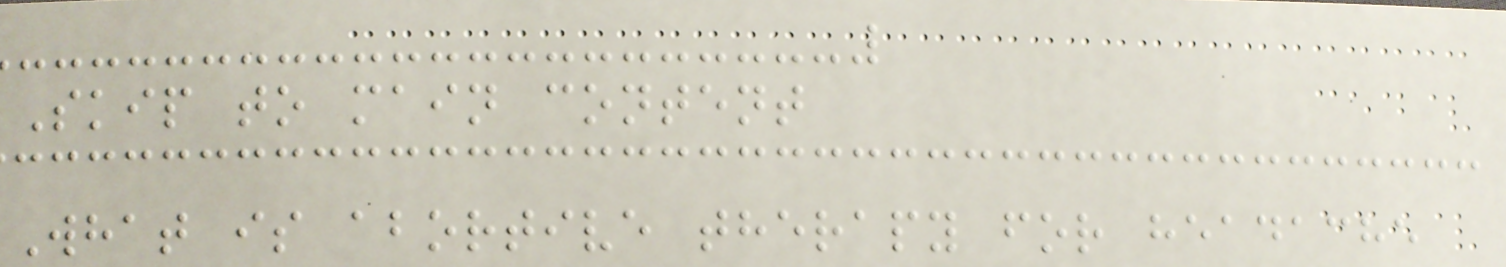Skip to main content
What is abortive therapy for headache
